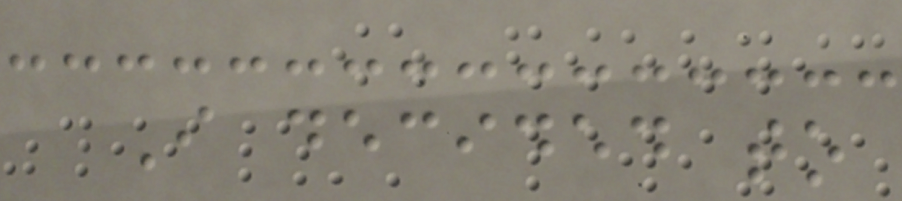I decided to
